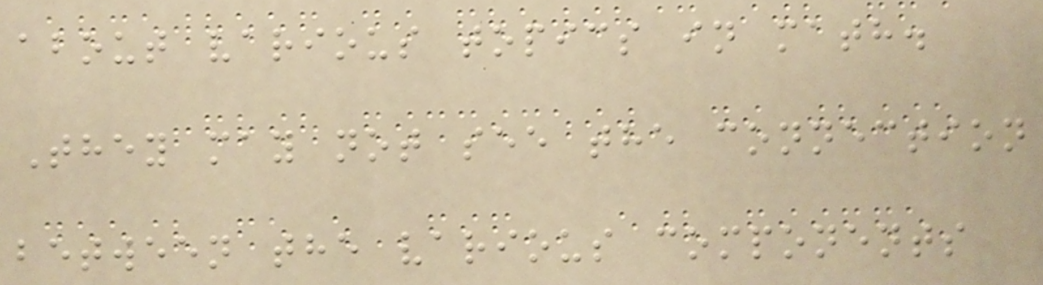about various topics in math.
They may not see the connection
between the various components
